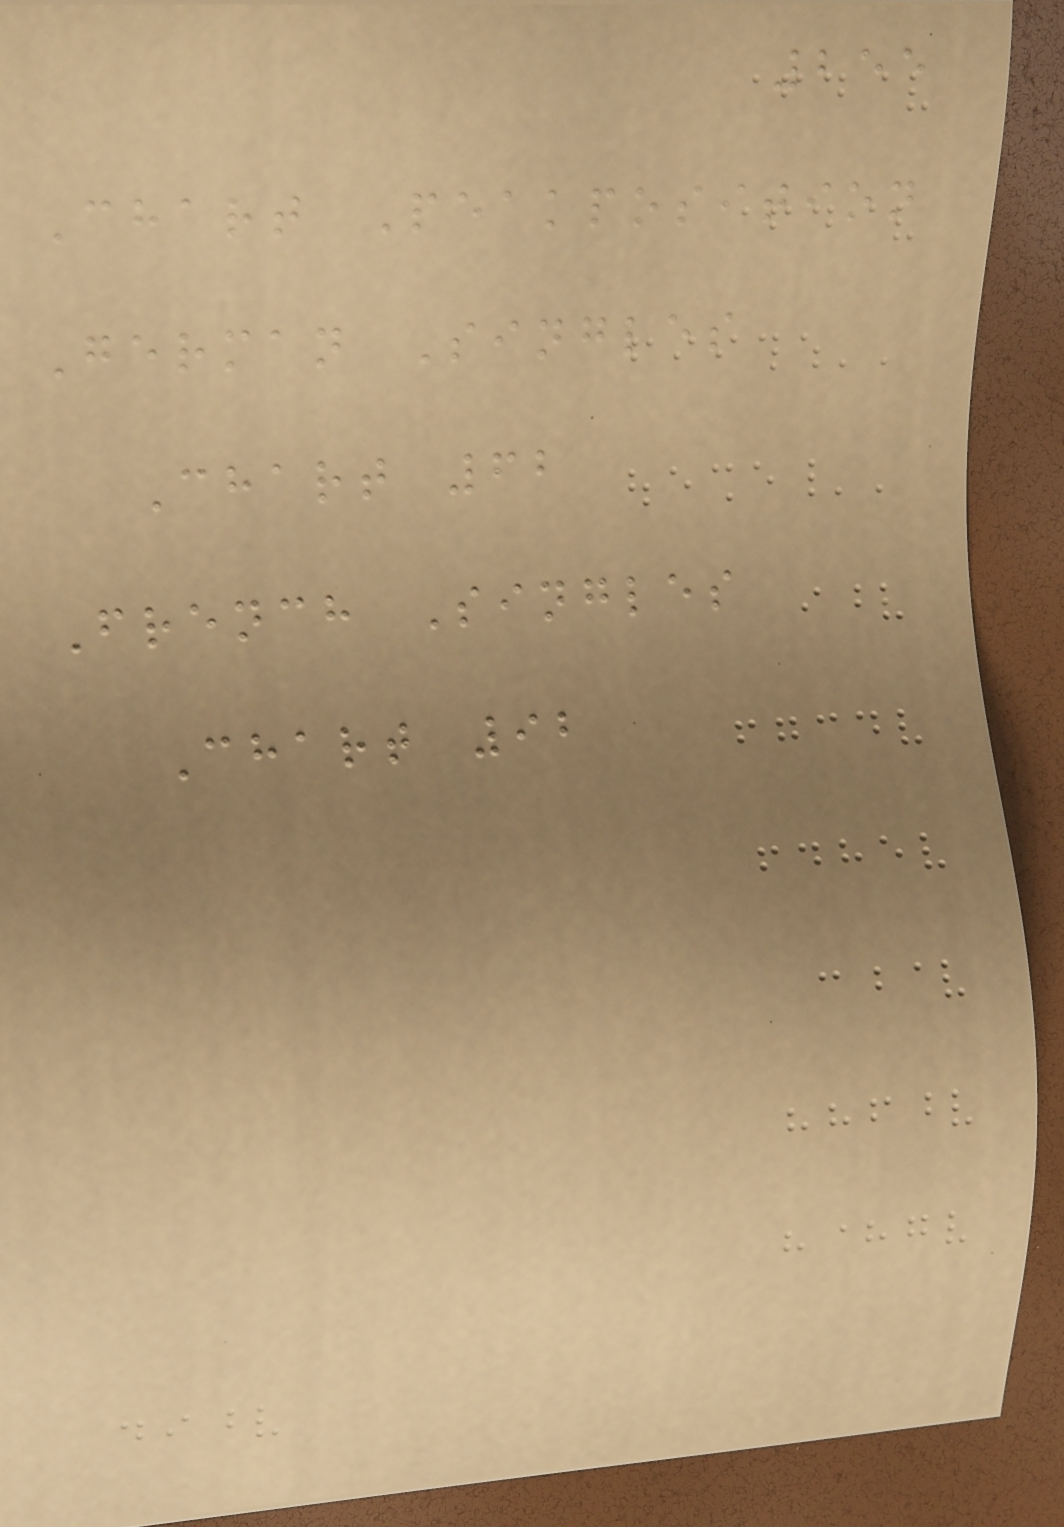255
Chart Peakposition
German Singles
Chart 62
French Singles
Chart 92
